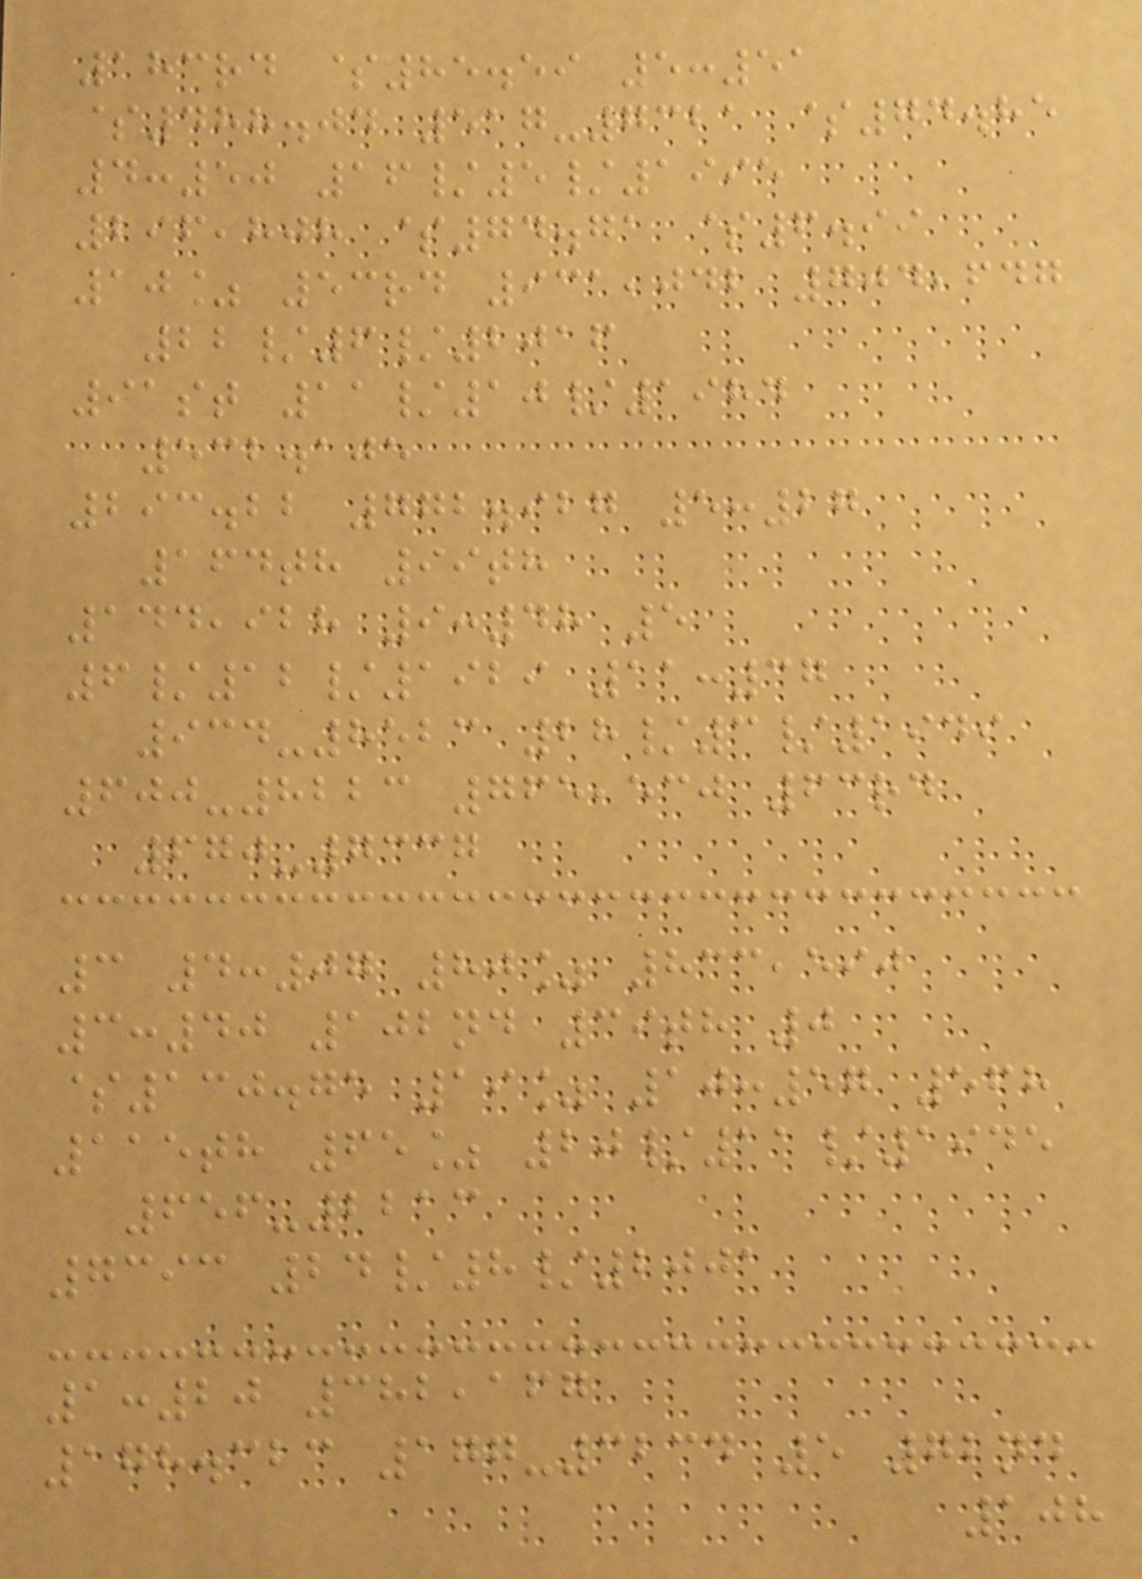183rd $85.59 5:51
$488.04 517-7321 $74.85
4:50 16/5/1995
296,808 $74.71 $6.99
10% 53rd 931,042 704,647
22/6/2016
91st 11/10/1984
532.105
293.22 772.927 5:27
164th 99th
144,928 9:48 5
6/12/1929 11:37
934-8523 28/3/1949
600-8223 765,530 63rd
670-7337
3 4:07 80% 833,590
3:40 102nd 39th 0
$130.75 19% 10:57 568
115th 65% 20/11/1945
656-2213
7393 24/8/2001
1:20 382,167
178.323 177-3234 5 72nd
108
